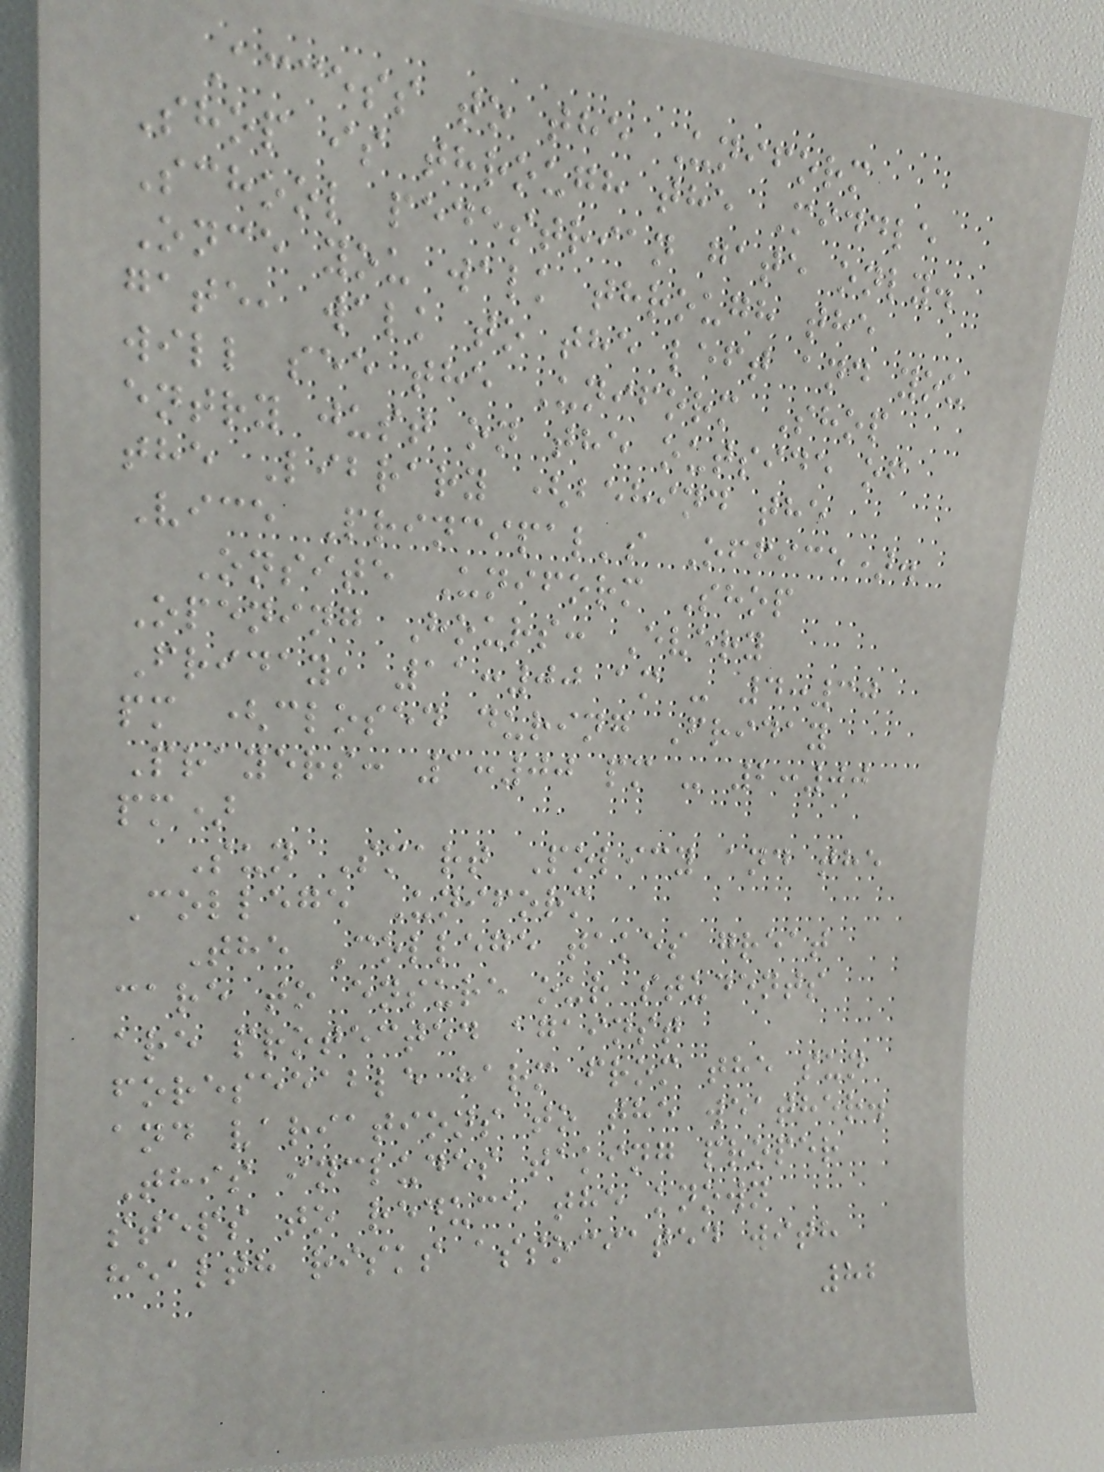Access to the Uniform
Shop is through the Middle
School pedestrian gate only.
Once you walk through the
gate, walk to the left and you
will see the Uniform Shop
entry just on the outside of
the Library (behind the
Vice Principal's Office).
Onsite Uniform Shop
Opening Hours: Every
Friday, 11:00 am - 4:30
pm (closed during Friday
Prayers: 1:00 pm - 2:00
pm)
Sun Smart Policy and the
College Uniform
The College takes great
care to ensure our students
are protected against
foreseeable harm from the sun
and variations to the weather.
This includes taking proper
steps to reduce the known
health risks associated with
82
